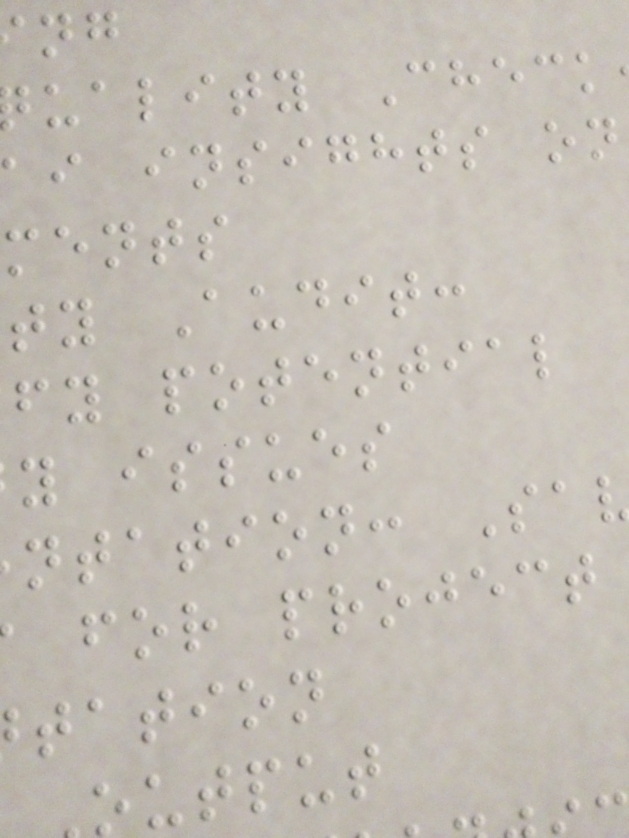uality Check
ai insights on
ments
ty Audit:
fy potential
y issues
ntation: Sa
for project
tation
output
